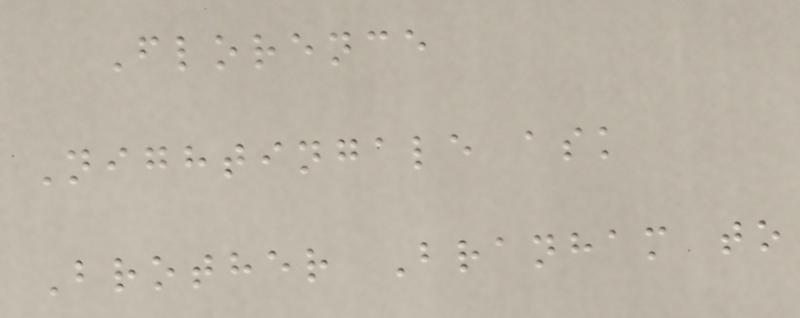Florence
Nightingale ask
Brother Branham to
